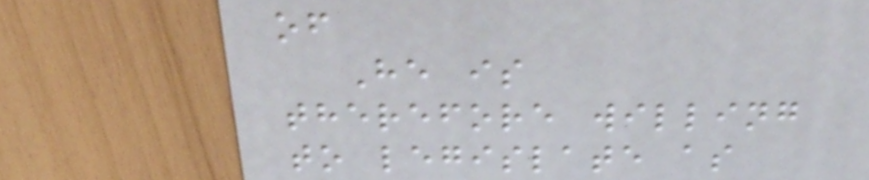of
He is
therefore willing
to legislate as
